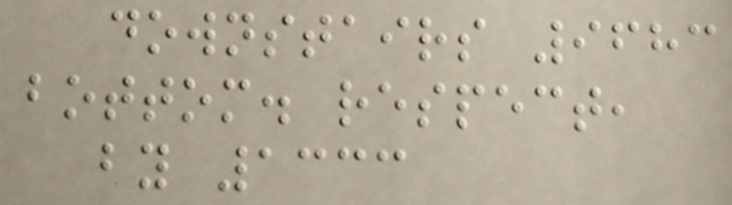downstairs 9683
bottom. respect,
by 1333
